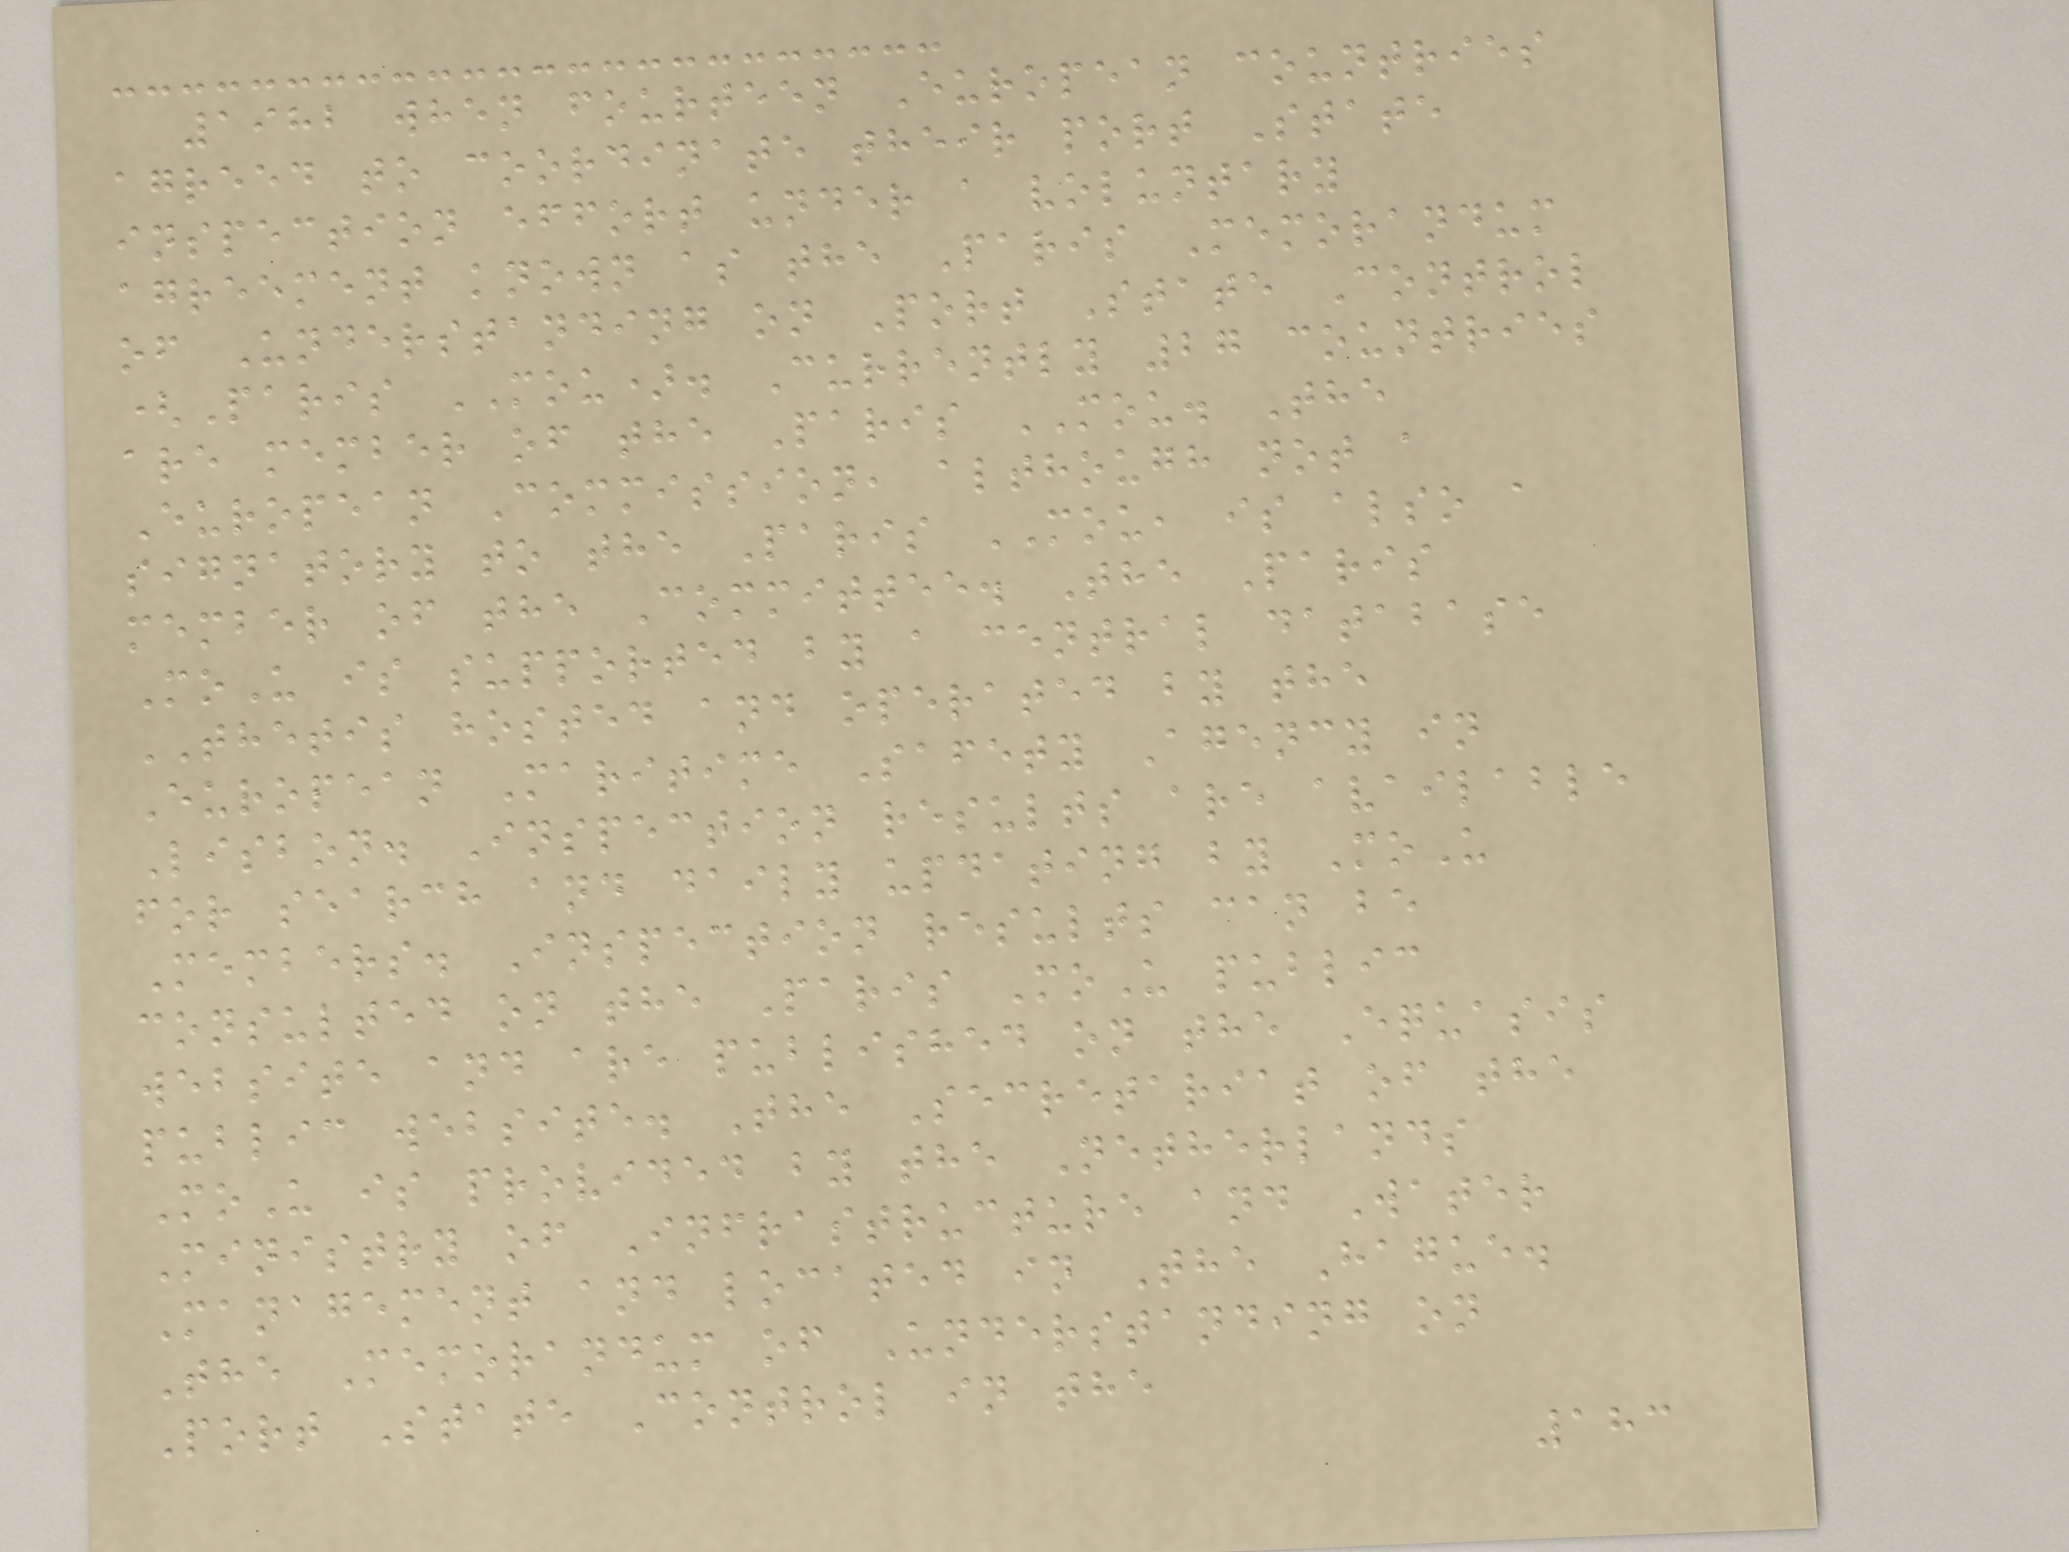1982 when fourteen European countries
agreed to coordinate their port State
inspection effort under a voluntary
agreement known as the Paris Memorandum
of Understanding on Port State Control
(Paris MOU). Currently 27 countries
are member of the Paris MOU. The
European Commission, although not a
signatory to the Paris MOU, is also a
member of the Committee. The Paris
MoU is supported by a central database
THETIS hosted and operated by the
European Maritime Safety Agency in
Lisbon. Inspection results are available
for search and daily updating by MoU
Members. Inspection results can be
consulted on the Paris MoU public
website and are published on the Equasis
public website. The Secretariat of the
MoU is provided by the Netherlands
Ministry of Infrastructure and Water
Management and located in The Hague.
The Memorandum of Understanding on
Port State Control in the
183
